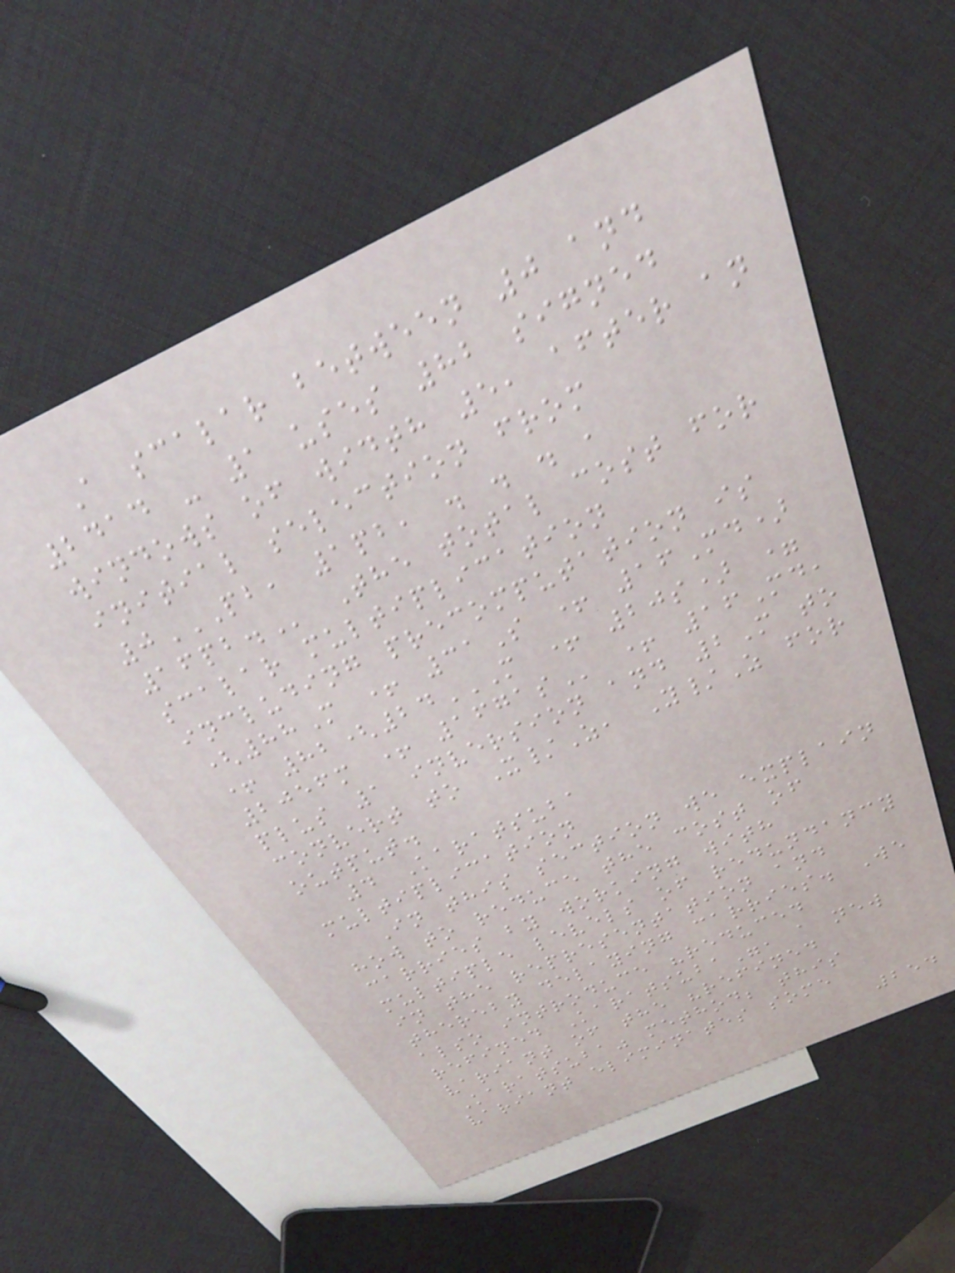A scalar between 0 and
2414 - 1 uses 82 signed
windows of width 5, after an
initial selection from
0PB, 1PB, . . . ,
16PB. The total cost for
scalar multiplication
including precomputation is
(88M + 31S + 16Md)
+ 82(24M + 20S) =
2056M + 1671S + 16Md,
plus 1 inversion and 2M to
convert to X/Z, Y/Z for
output.
4 Karatsuba
multiplication
In this section we explain
how to reduce the cost of
carries by working with
multiple levels of redundancy
in the representation and
thereby delaying carries. We
also introduce "reduced
refined Karatsuba", a new
variant of the "refined
Karatsuba" method; this
variant eliminates some
254
